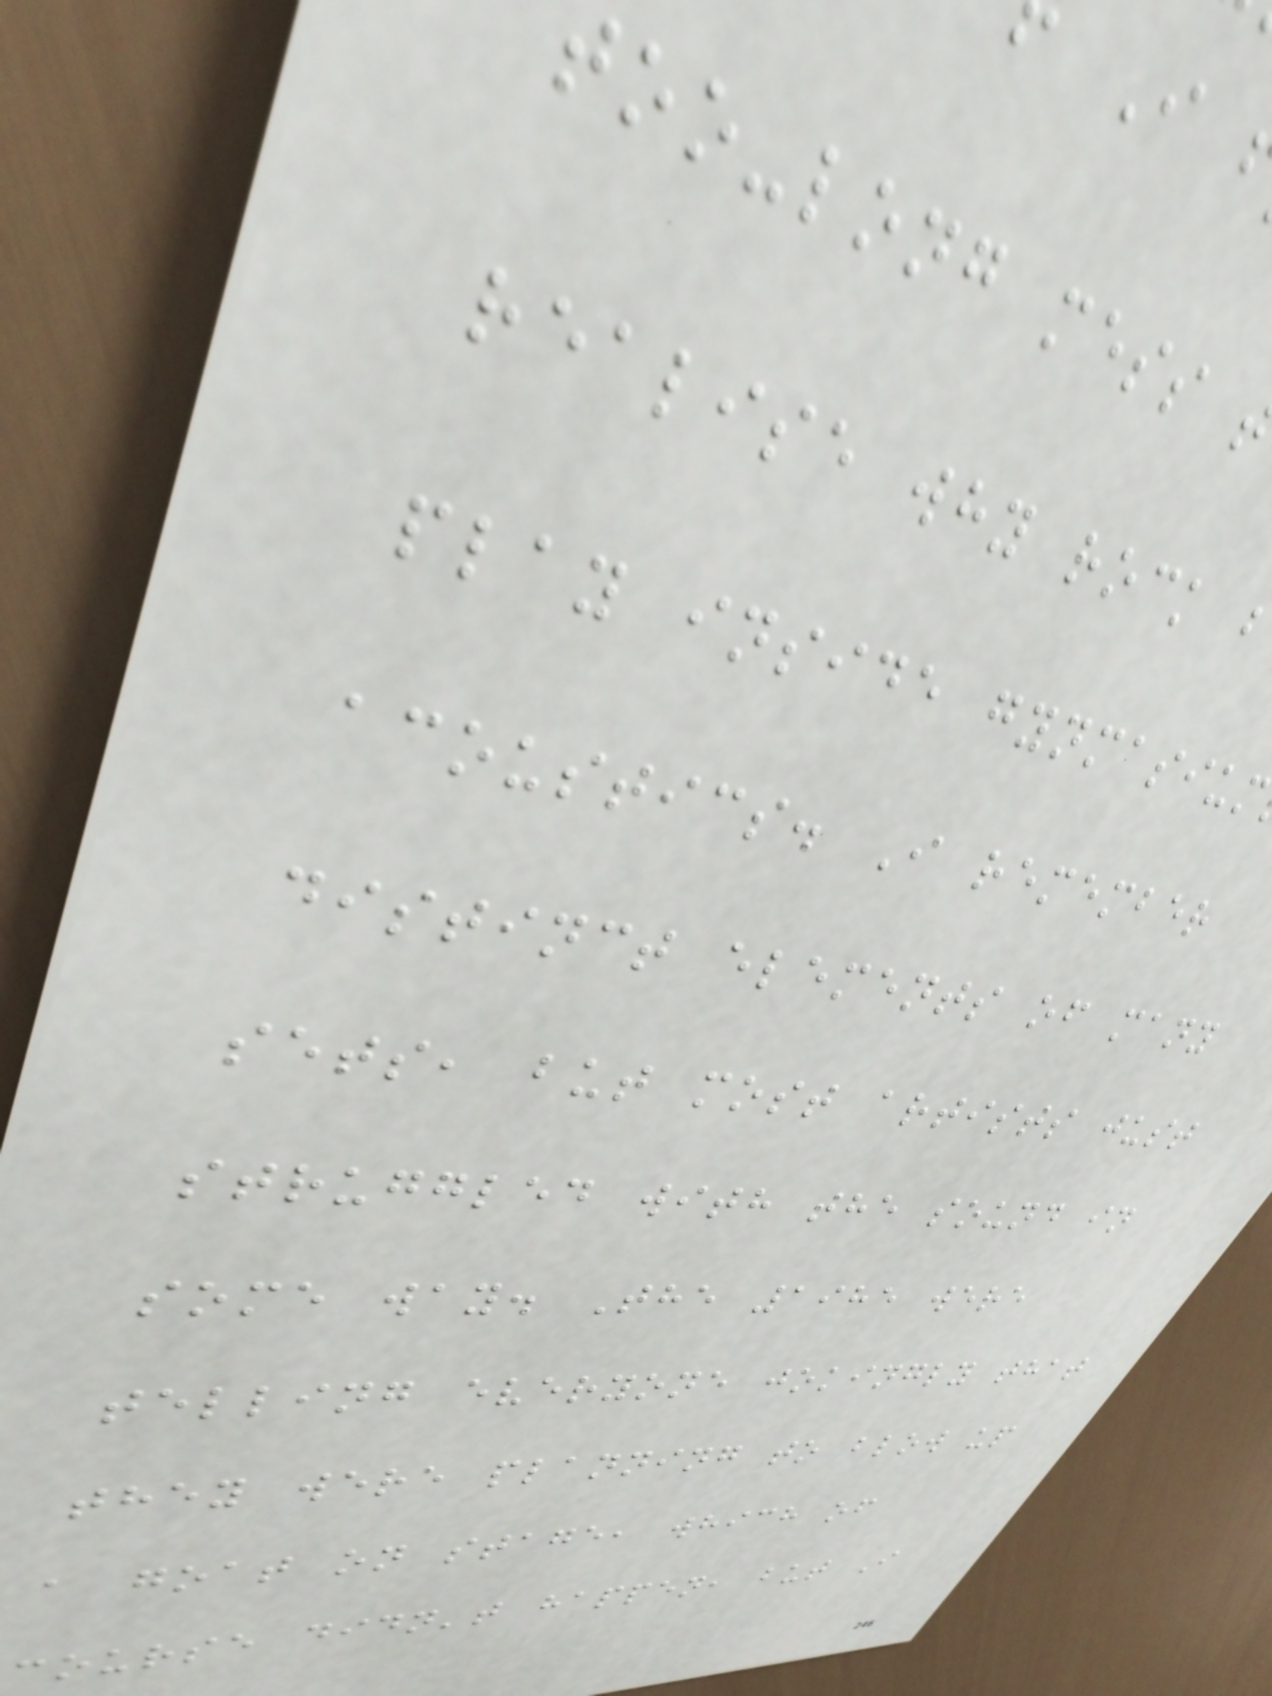too-long mess
realise why rock
play inside gynmasium
acoustics. I remember
distinct elements of many
sets, but most artists just
struggled with the sound in
some way. The 1985 were
telling everyone jokingly that
they were planning to blow up
a goat on stage, which of
course didn't happen, but I
